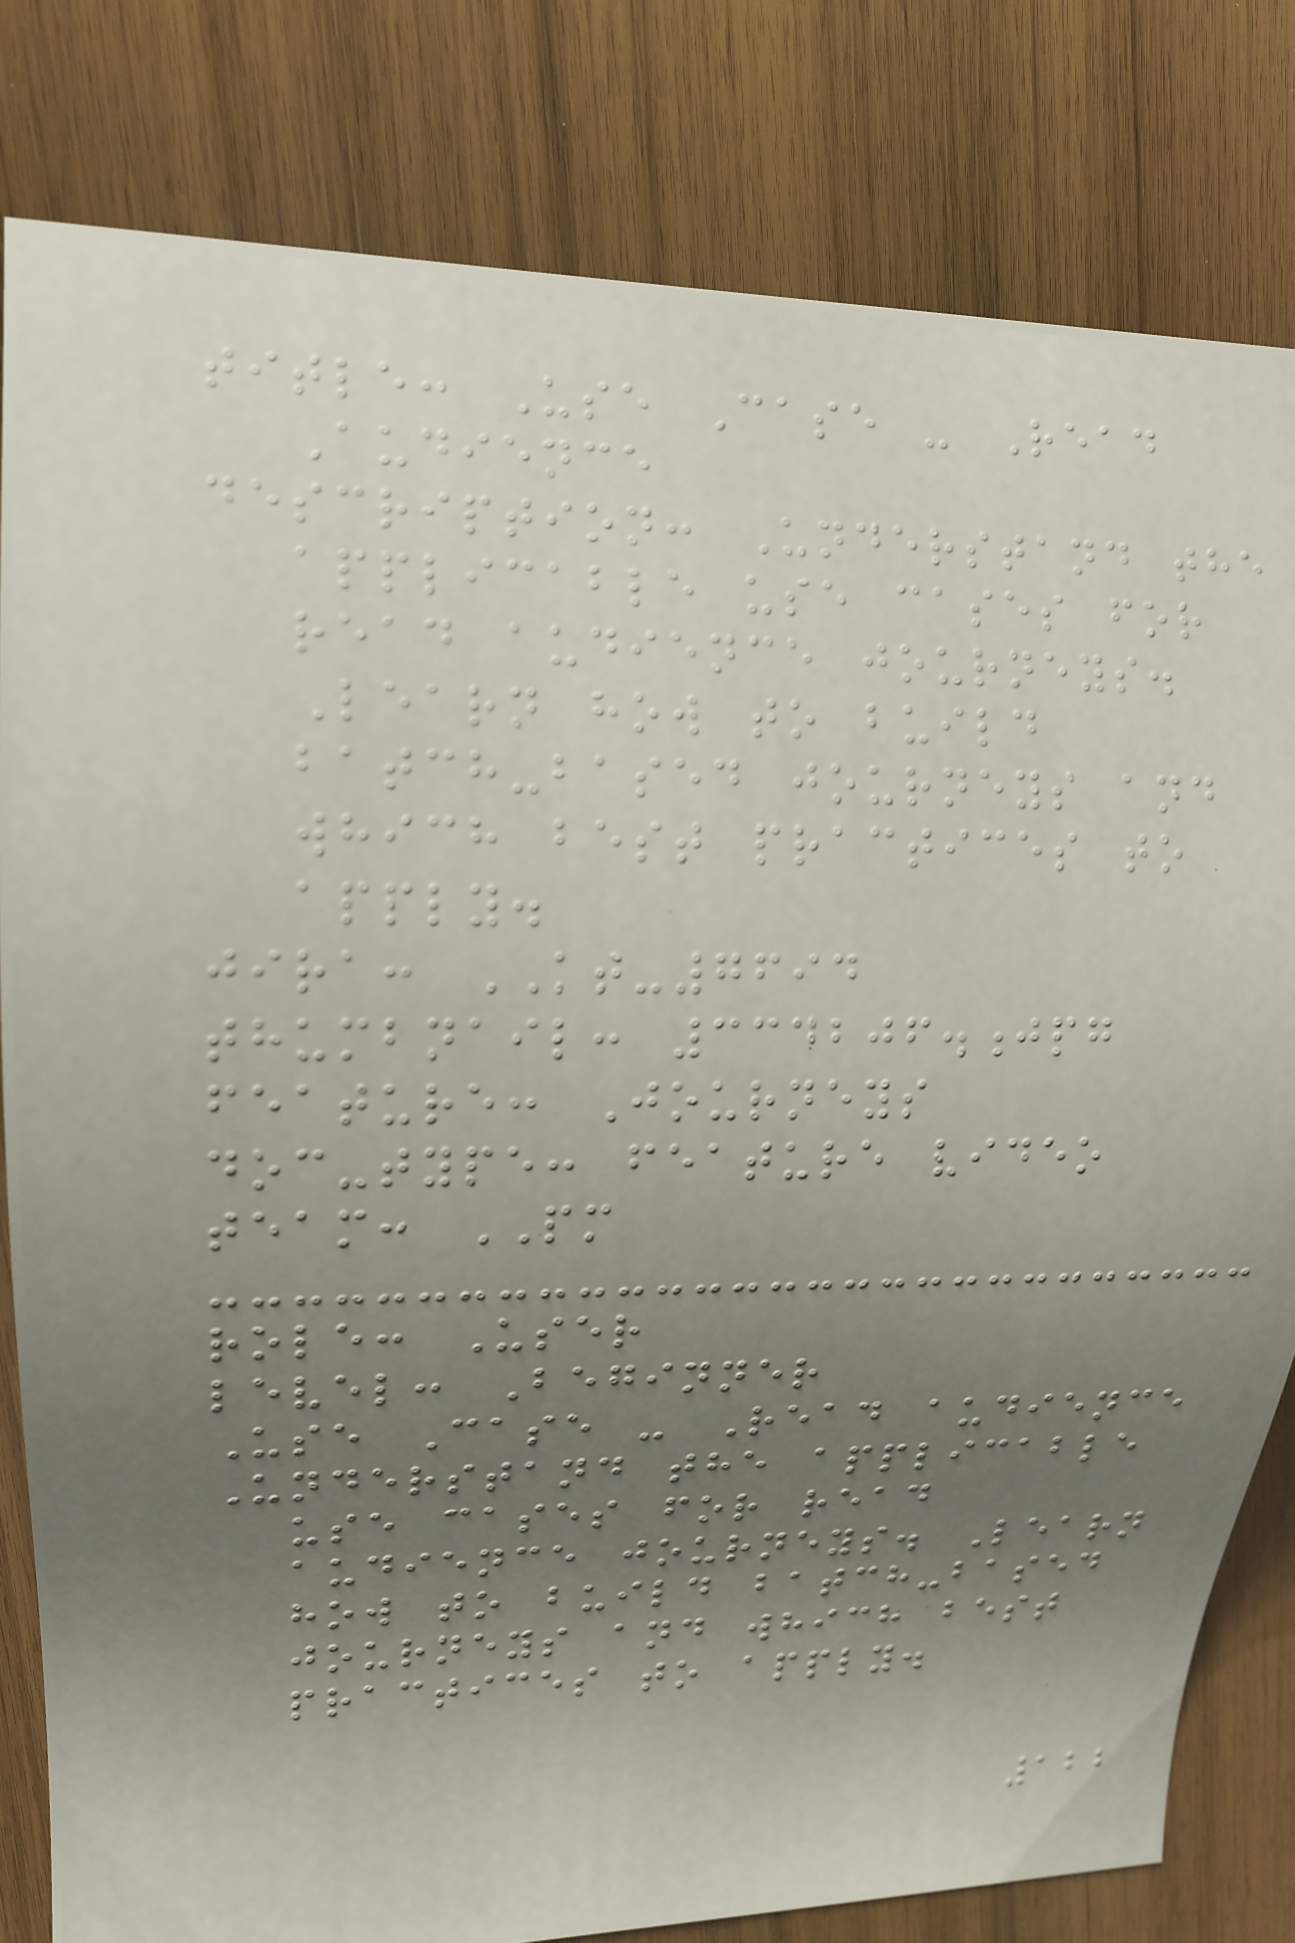title: Use Case - Read
Audience
description: Understand the
applicable use cases for
read audience journeys.
Learn how to build
batch-based journeys and
which best practices to
apply.
jira: KT-7694
thumbnail: 334206.jpg
feature: Journeys
doc-type: feature video
team: PM
role: User
level: Beginner
Use Case - Read audience
Understand the applicable
use cases for read
audience journeys. Learn
how to build batch-based
journeys and which best
practices to apply.
122
